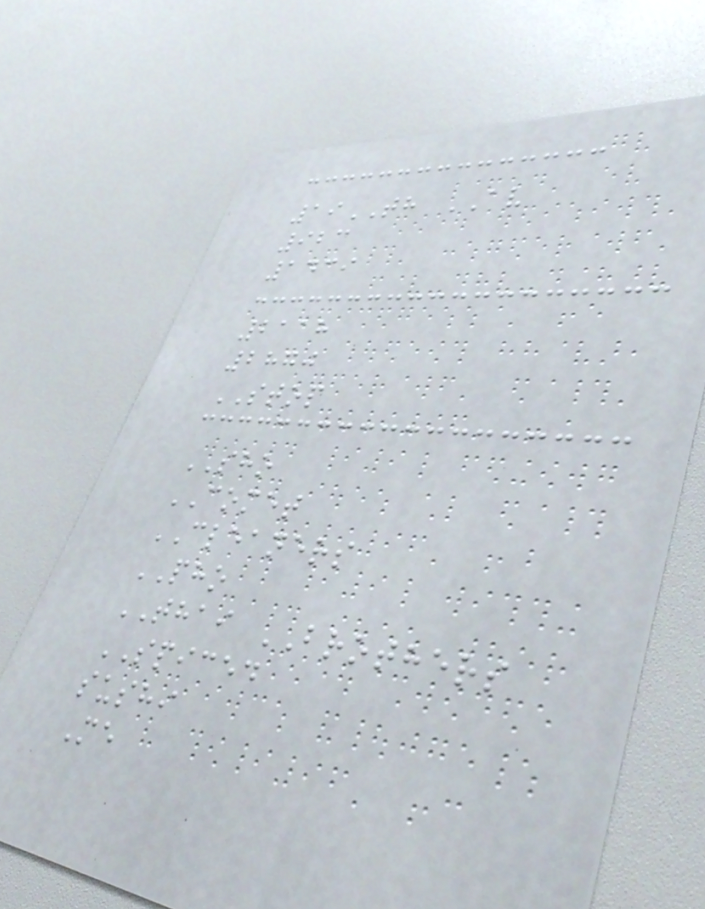19TH AV
923
1439
2118
2870
STOP
SHO
COMET
CLEANERS
PHO
THAI BROTHERS
SPICED
sushi
Me
